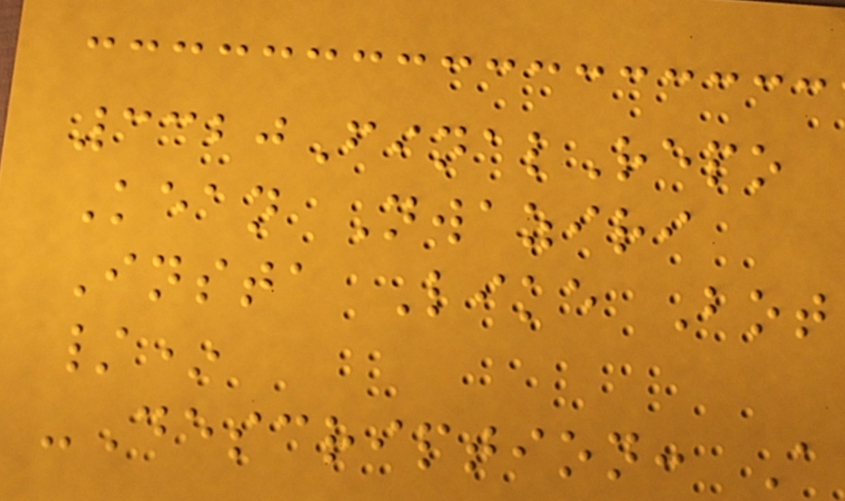3320FinalRepo
Kean Nwaziri
Insta Like Bot
/*
-Description: A
